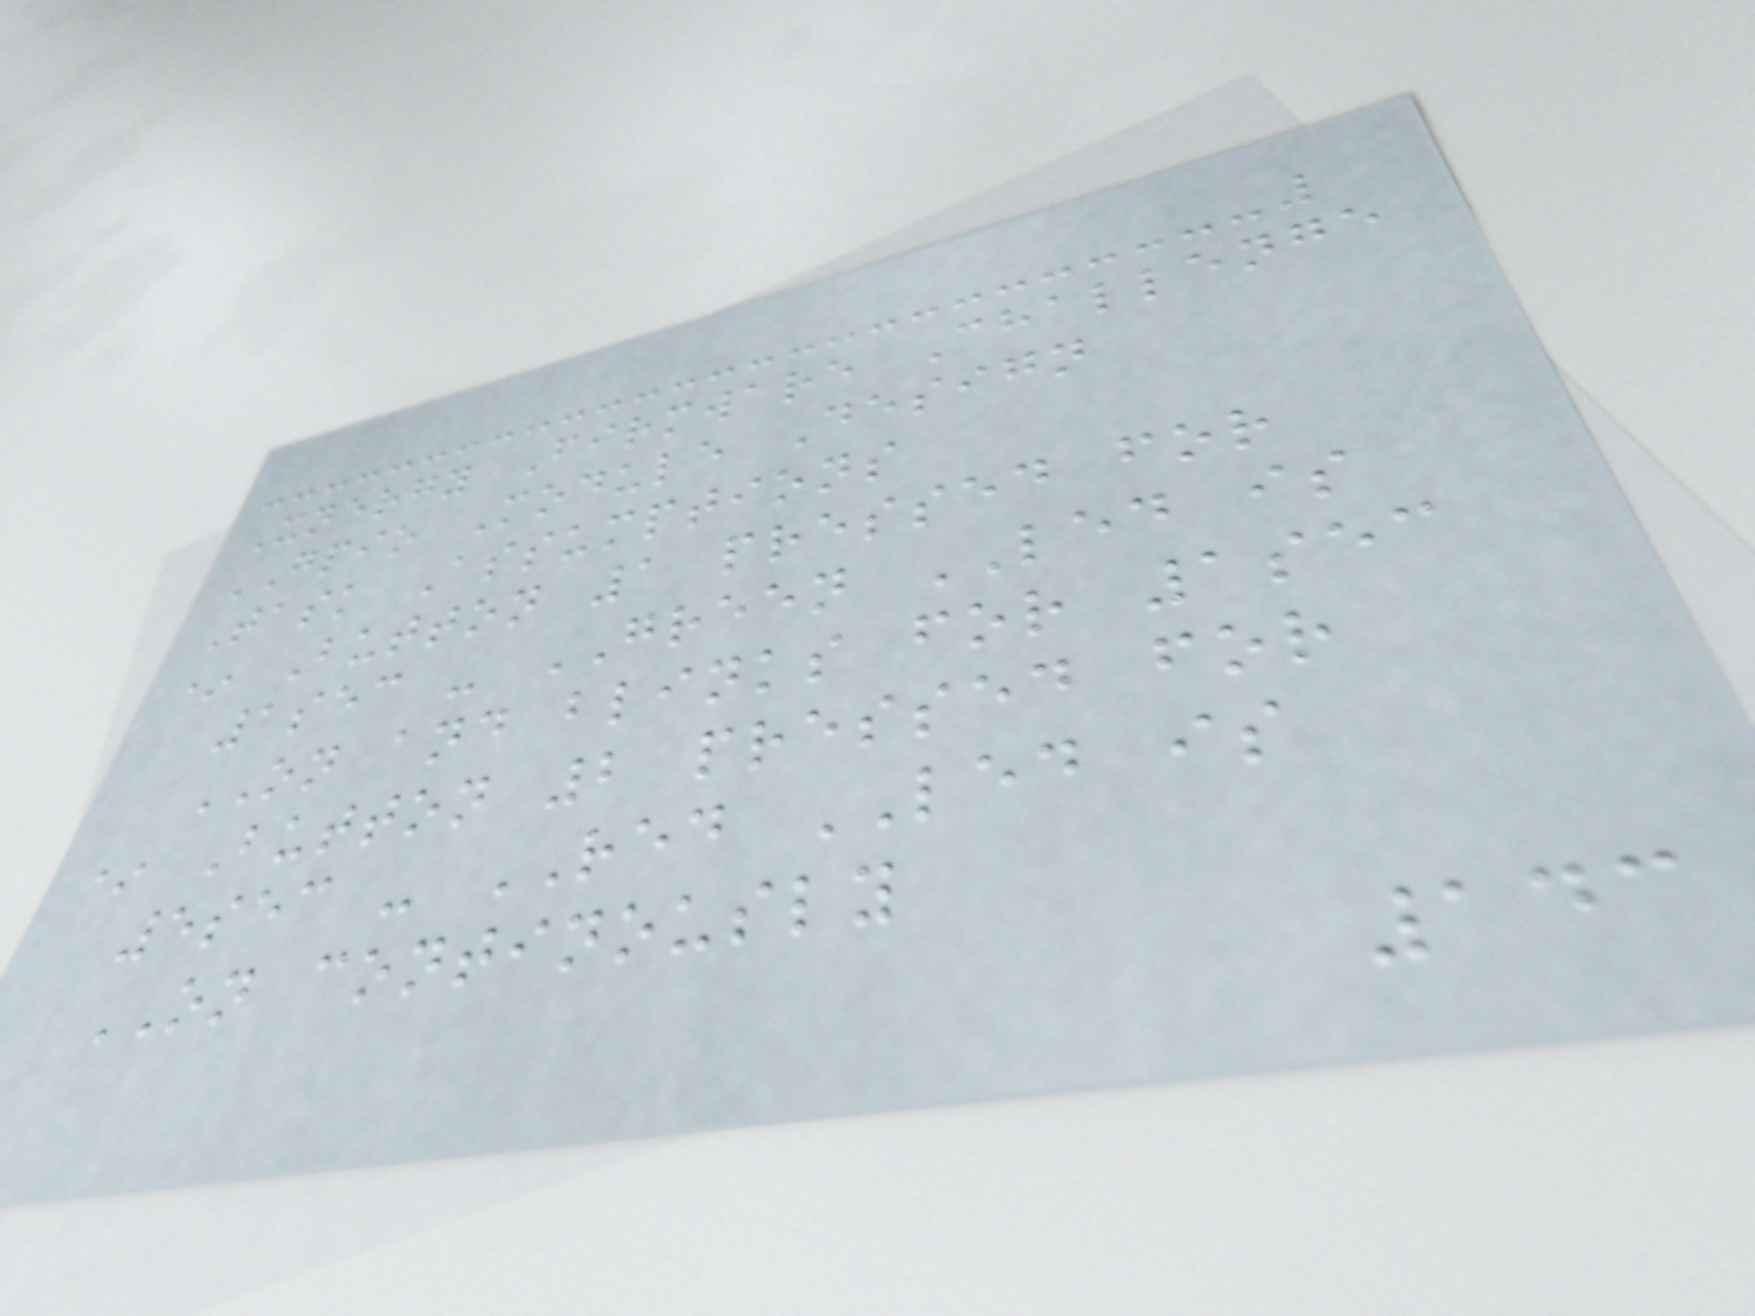Xnergy Firmware Challenge
GPIO Module Design
Task Assumptions
* Button 1 pressed for
1sec - GREEN LED is
ON and blinks for 1sec
* Button 2 pressed for
5sec - RED LED is
ON continously
143
